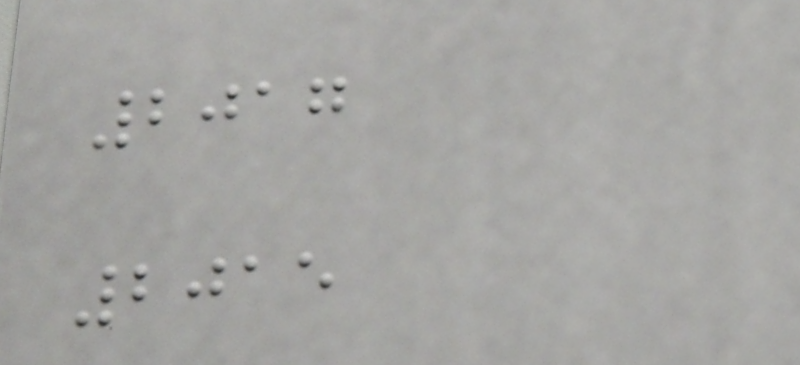2017
2015
